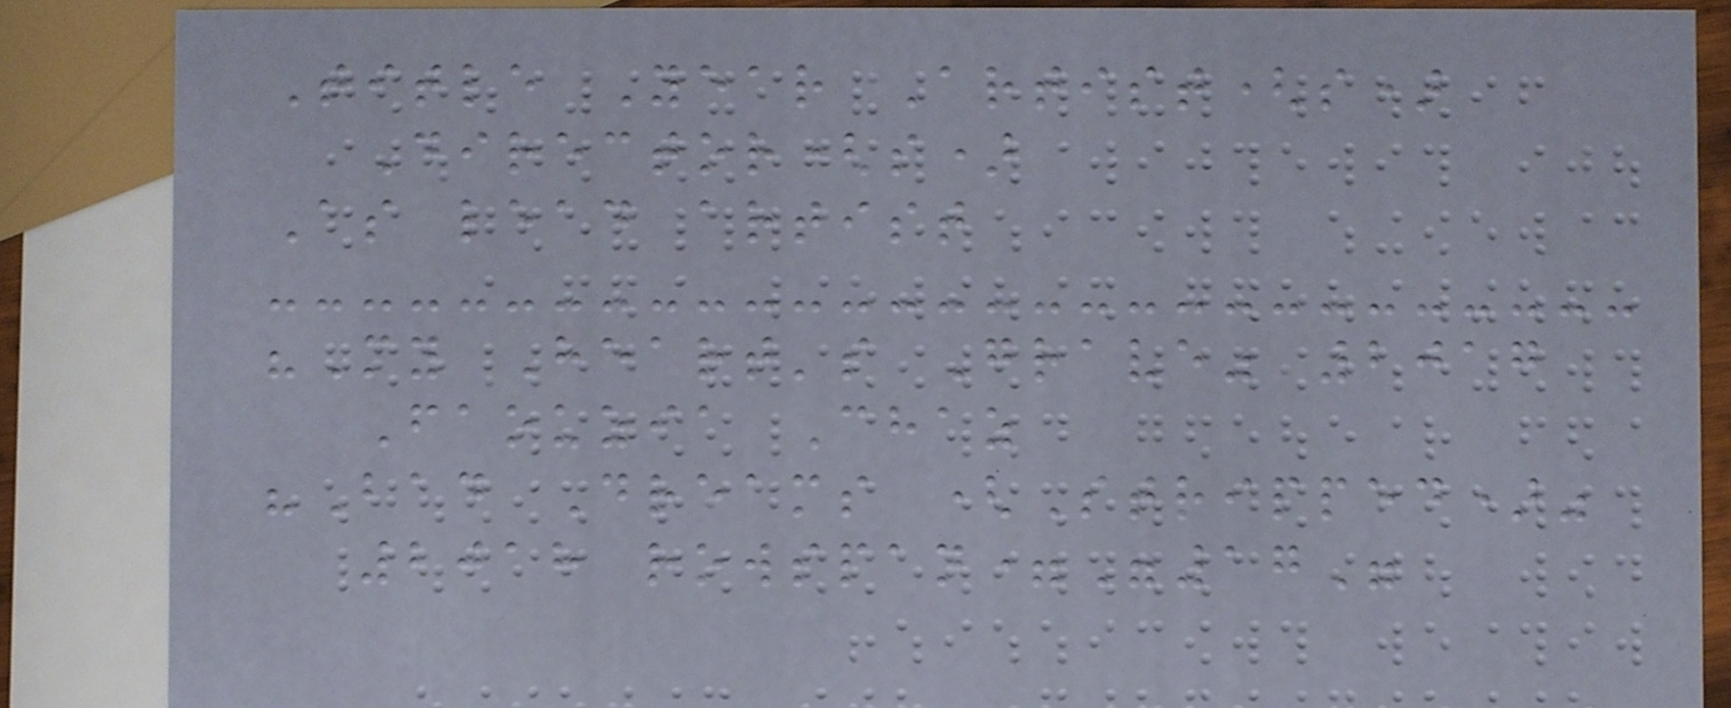Title Year Artist(s)
Director(s)
As lead artist
"My Heart's Grave" 2017
Faouzia Chaz
"Bad Dreams (Stripped)"
2018 rowspan="17"
